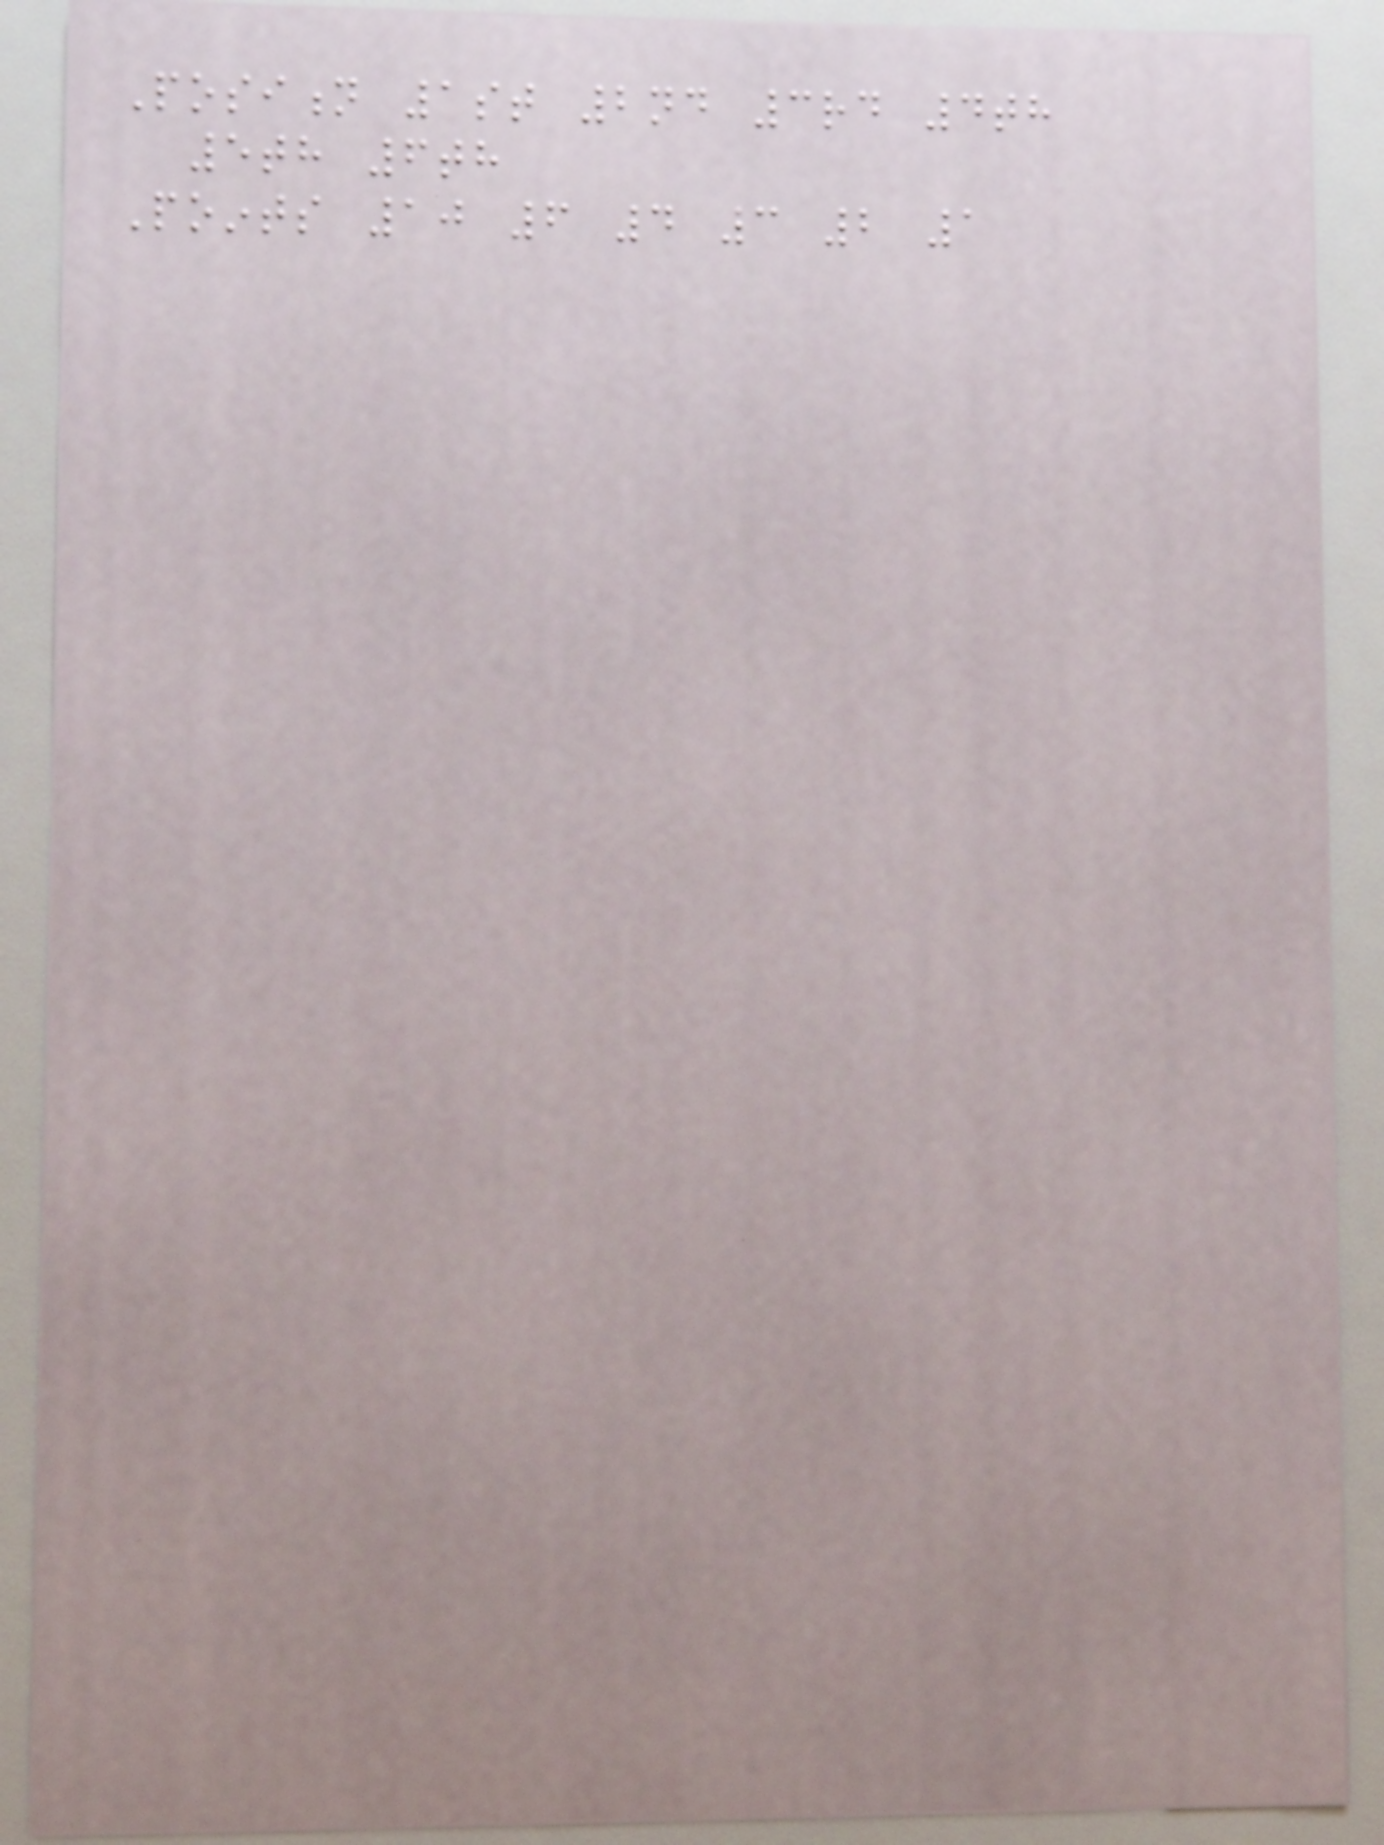Position 1st 2nd 3rd 4th
5th 6th
Points 10 6 4 3 2 1
